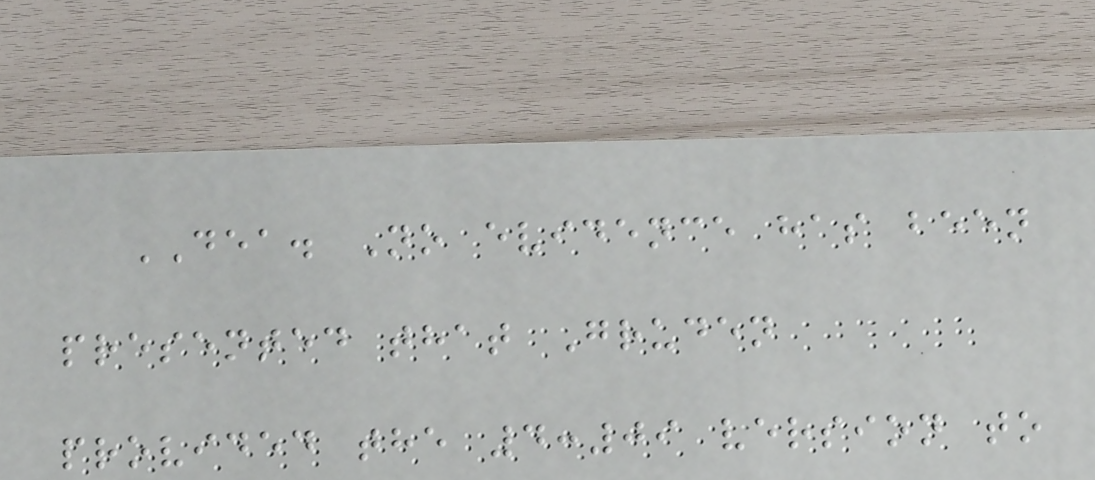DEA. No evidence has been
presented that Gruden
provided the 4:09 version to
